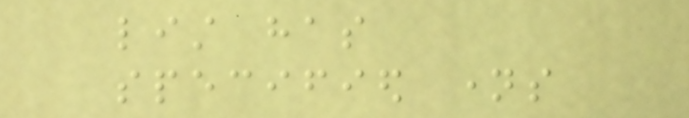list has
specified names
